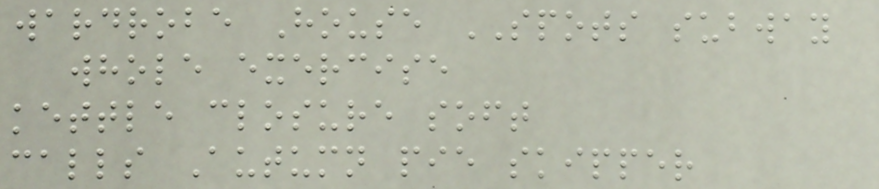wardrobe House SPOTS subway
whole exercise
kettle closure soft
calls Autumn pie skipper
